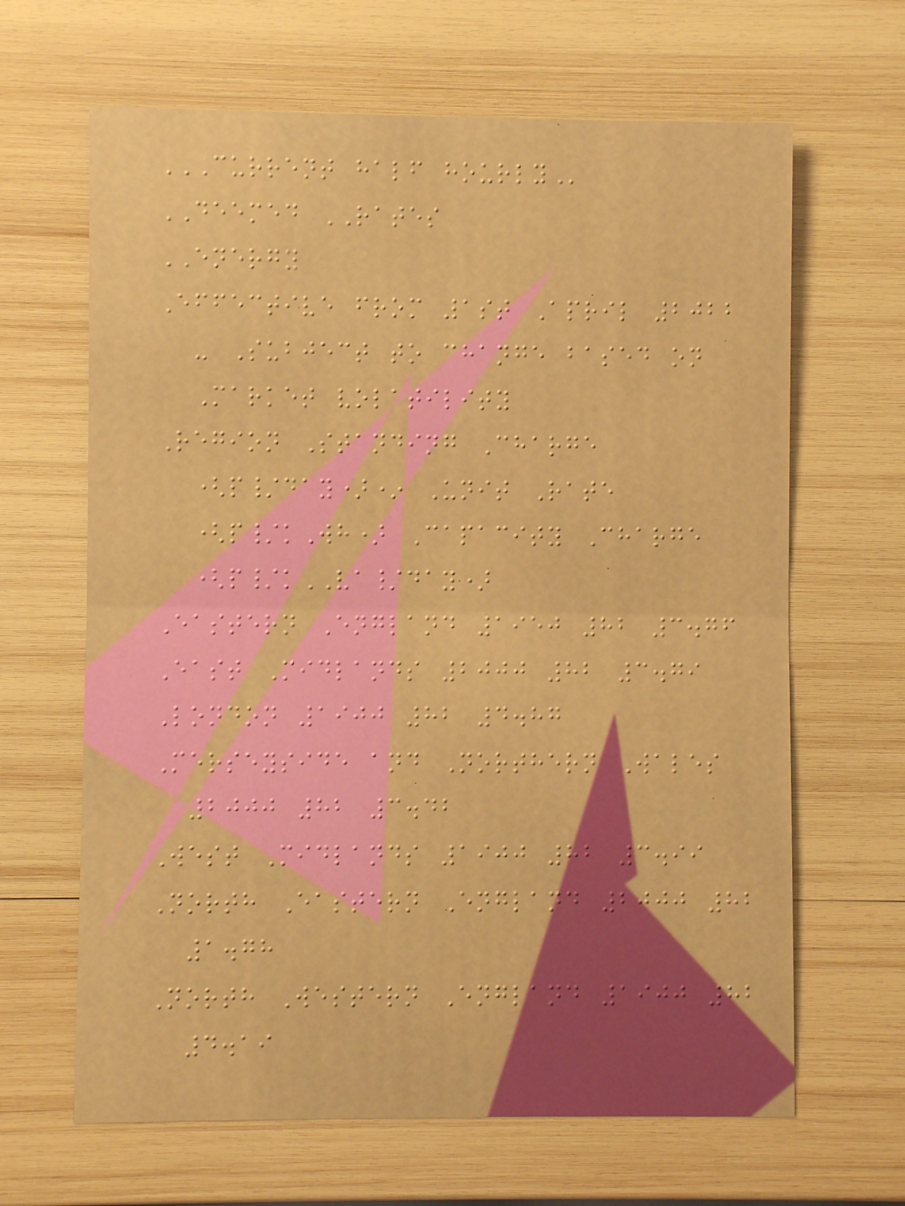CURRENT HALF HOURLY
DEEMED RATES
ENERGY
Effective from 1st April 2022
- Subject to change based on
Market volatility
Region Standing Charge
(p/day)* Unit Rate
(p/kWh) Capacity Charge
(p/kVA/day)
Eastern England 1950 82 3.76
East Midlands 2000 82 3.79
London 1900 82 4.87
Merseyside and Northern Wales
2000 82 3.42
West Midlands 1900 82 3.99
North Eastern England 2000 82
1.78
North Western England 1900 82
4.19
